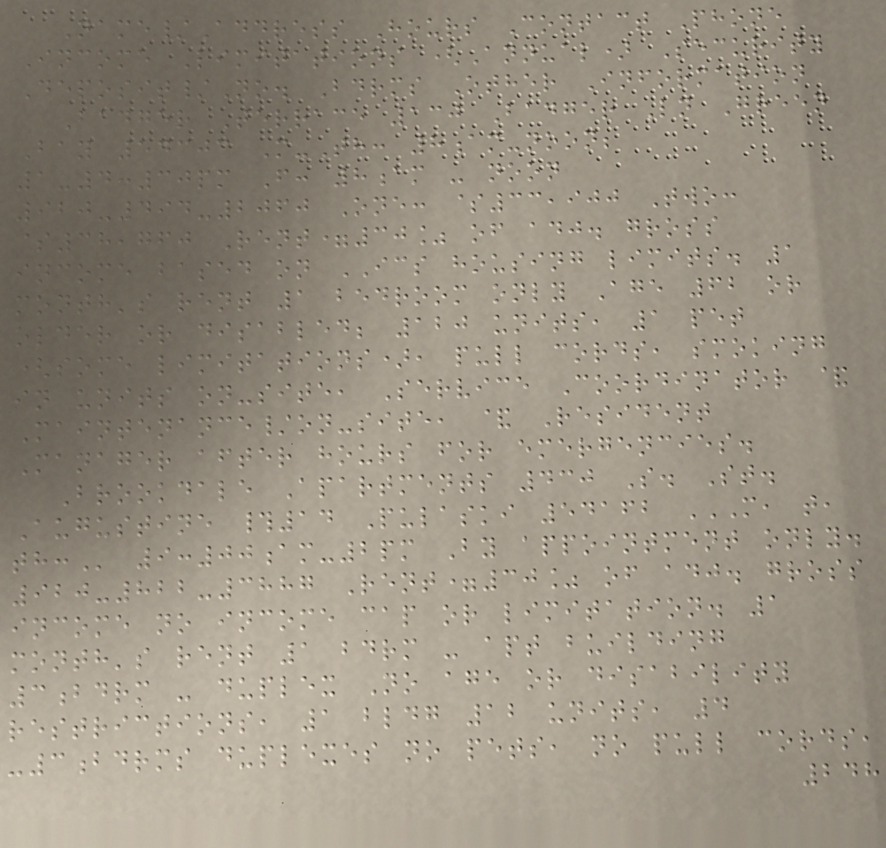Name/Address Hours Contact Phone
Income Limitations (Annual) Security
Deposit/No. Bdrms Other Information
Badger Terrace 130 Badger Ln Green
Bay 54303 M-Th: 8am-noon;
1-4:30pm F: 8am - noon
920-494-2060 One: $33,900 Two:
$38,760 Rent=30% of adj. gross
income based on ICS housing limits. 1
month's rent 1 bedroom only Age 62 or
older or disabled; 120 units, 1 pet
(some limitations), pull cords, smoking
in units on-site, Service Coordinator &
Maintenance/on-site, & Resident
Manager after hours for emergencies.
Brookdale Apartments 430 S. St.
Augustine #14 Pulaski 54162 M, T,
TH: 9:00am-2pm By appointment only.
920-822-3887 Rent=30% of adj. gross
income no income cap or limitation. 1
month's rent 1 bdrm - apt building
3bdrm - duplex No age or disability
restrictions, 1 bldg 12 units, 4
-3bdrms duplexes no pets, no pull cords,
248
